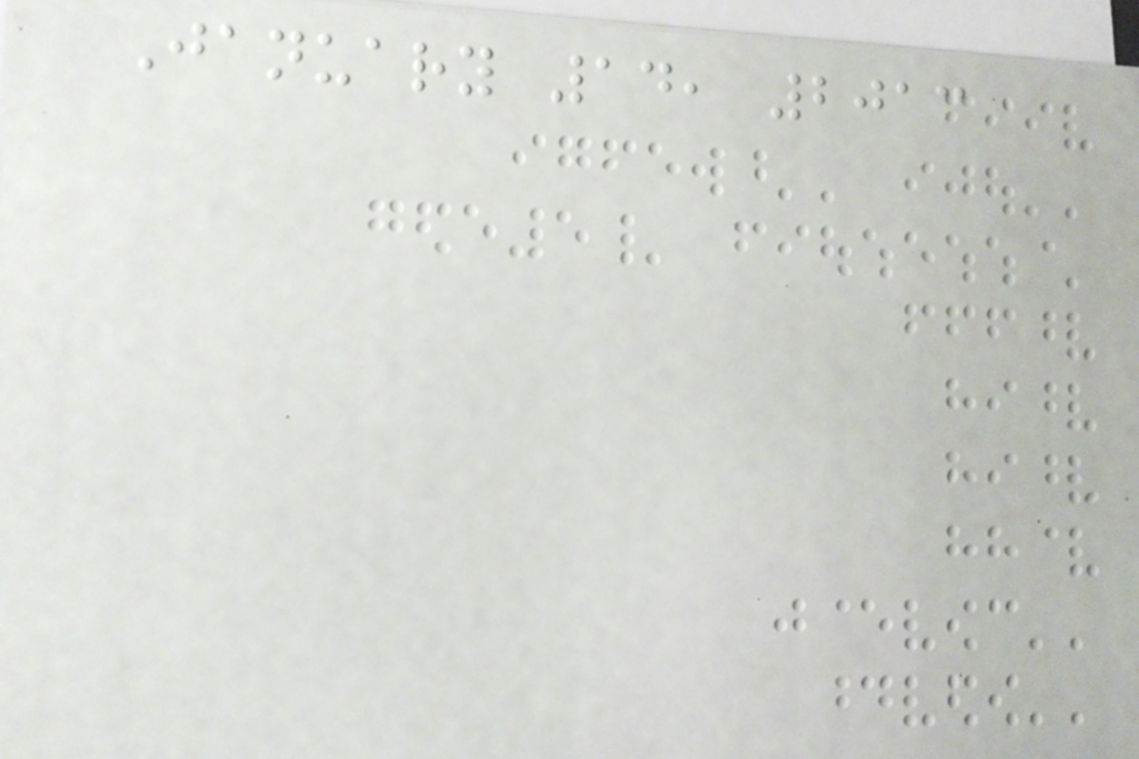January 14, 2013
